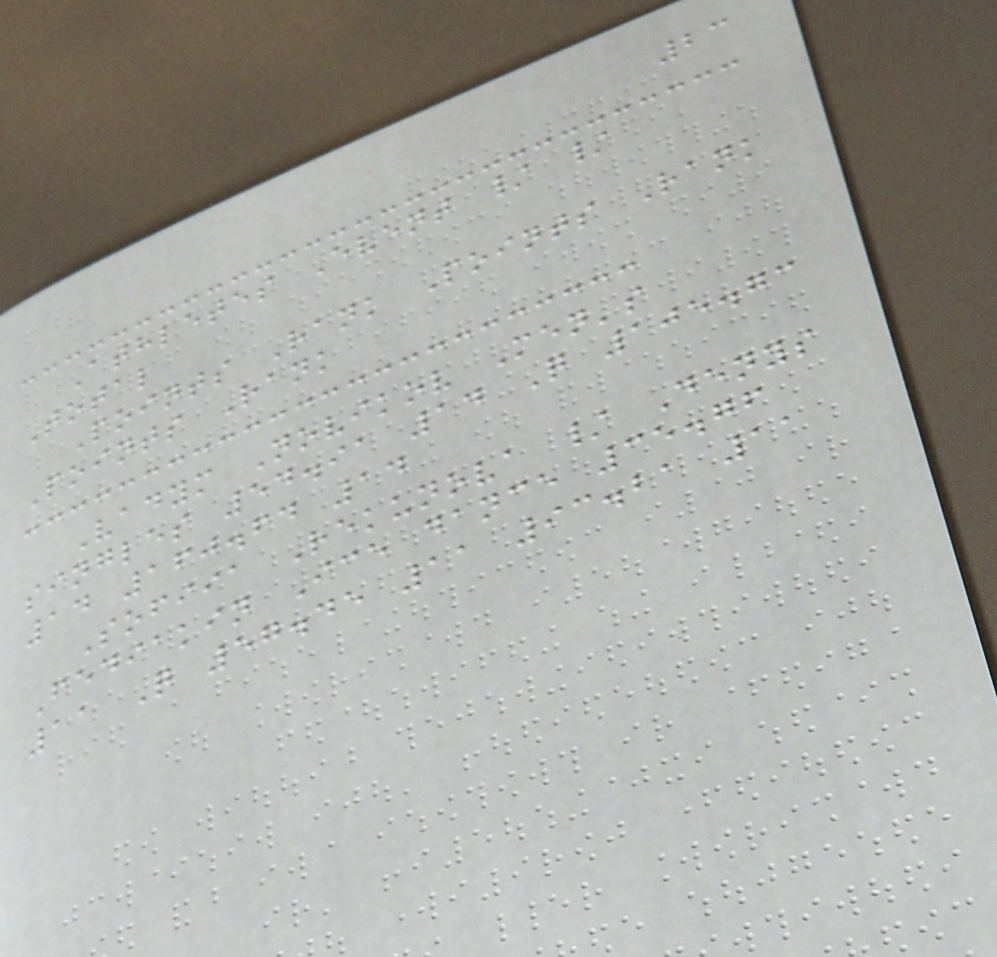23
Athletes Event / /
Total
Points Rank Points Rank
Points Rank
Vadym Novikov Men's
singles 54.91 14 Q 105.73
14 160.64 14
Sofiia Rekunova / Denys
Fediakin Ice dance 35.76
11 Q 57.45 11 93.21 11
